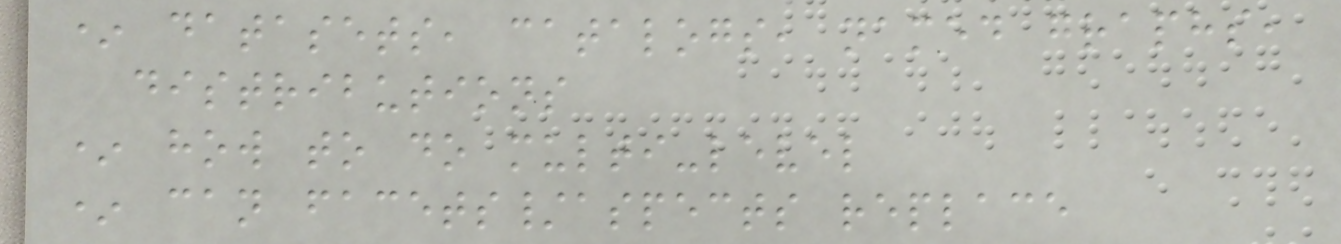* datasets, catalogs, named graphs,
distributions
* how to do multi-level
* can facets/aspects replace
